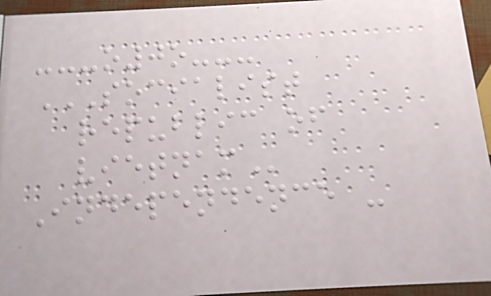---o0o---
SOCIALIST
REPUBLIC OF
VIETNAM
Independence -
